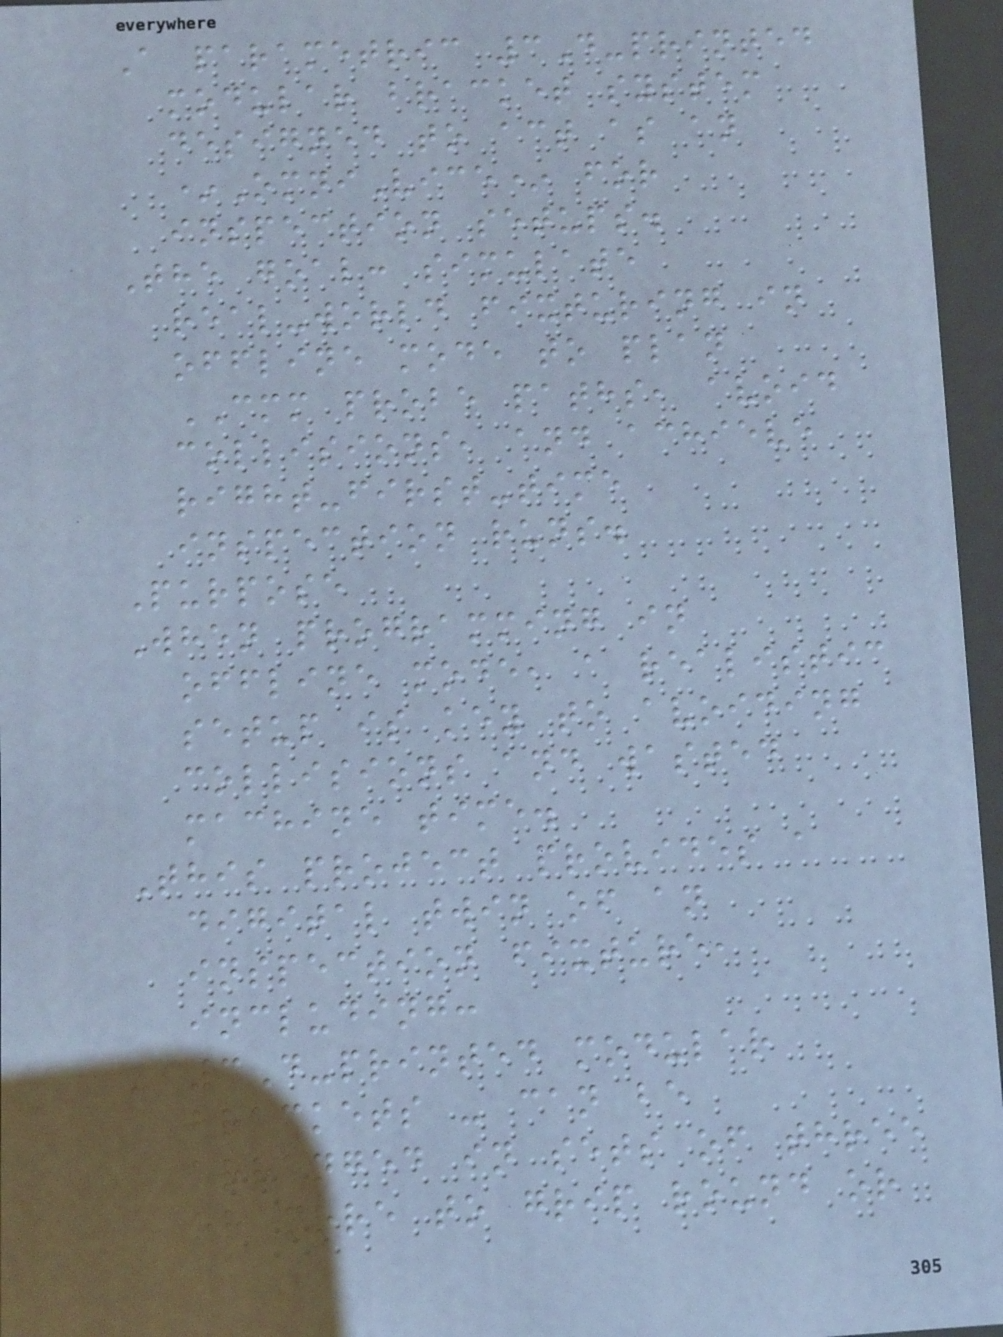A parametric 3D-printed
modular bracket system
designed to act as an
*OmniVice* for
inspection setups.
The goal: simulate
real-world fixturing in
offline mode to plan
CMM probe paths, avoid
collisions, and achieve
right-first-time
inspection runs.
Purpose
When programming in
offline mode, a realistic
setup is key to avoiding
collisions and wasted
machine time.
This project provides a
digital twin of an
inspection fixture,
including:
- 3D-printed modular
brackets - can be
arranged in sets of three
or more to grip round or
